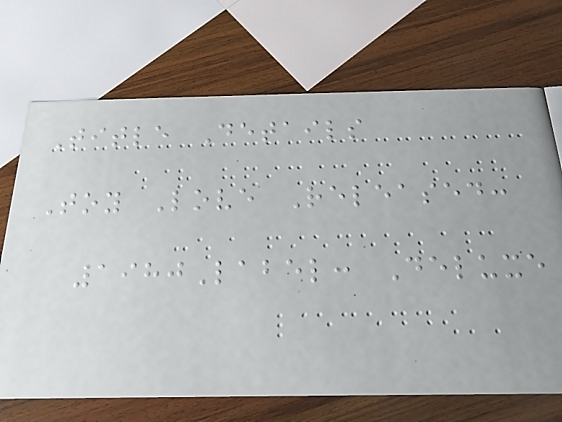Title Details
Toy Love Released:
1980Label: Deluxe
